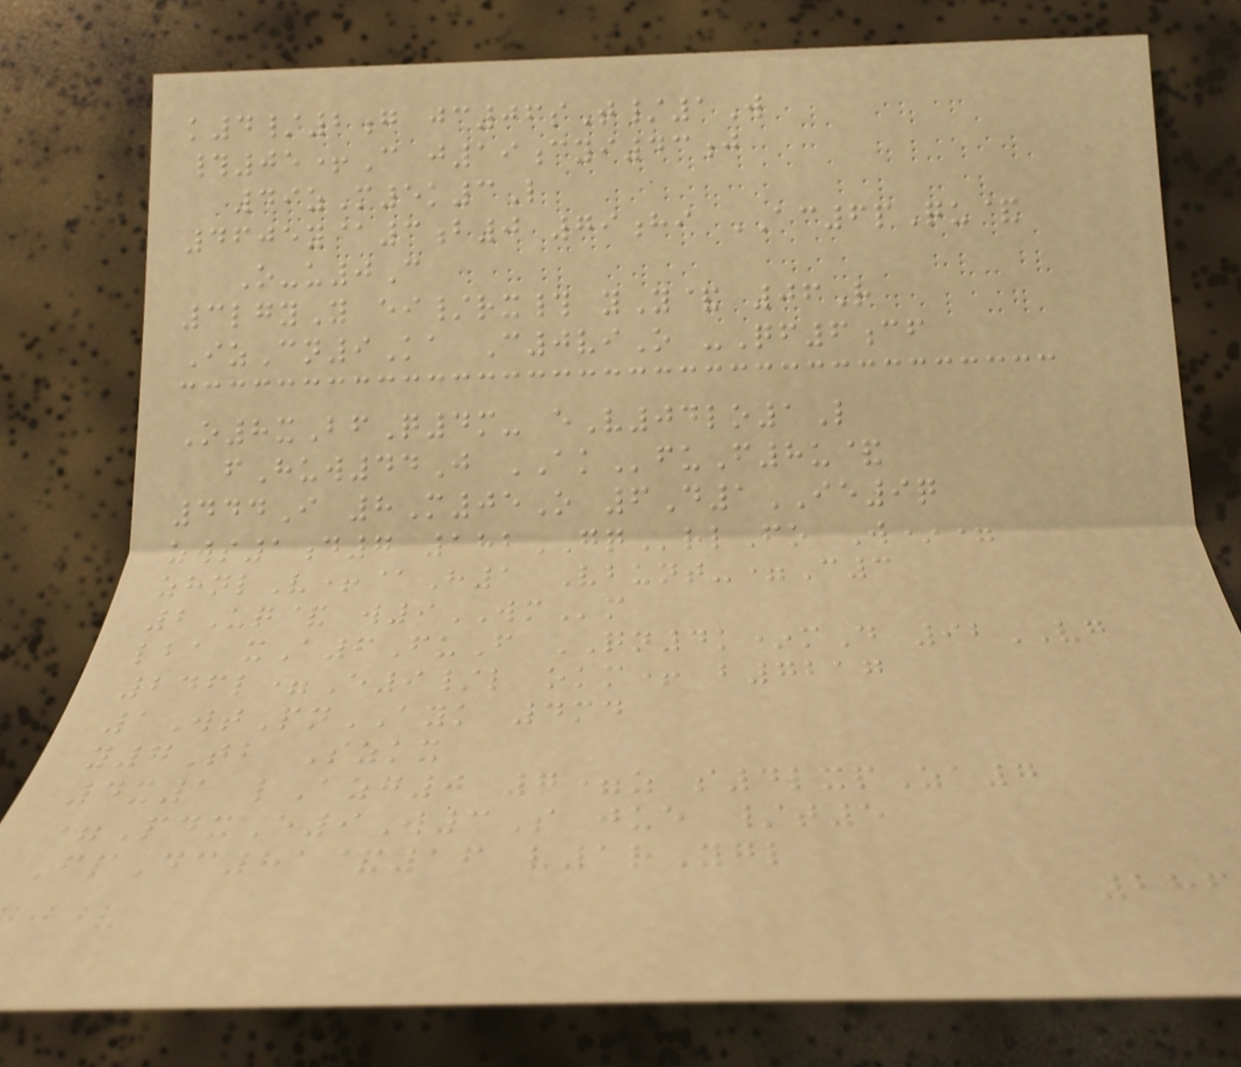k4/2g jc06sT/1W
#05+C j19cyi43j
49zM5k3L
4605y@3b0 79hi AC6pQu&
O-u0C
3lgyY ei/rx# yY& 06R
IzCn9Ka C0viO -Qf6cf
O8xBfQ4m- eV04lo1L
fHuw44J AKfuF8u&
444I 8M05O 6D1IE9q
zws1d7 182GQrlFo W*=
zhnlV+@H1 Vbunt-=C3
2Uq& w9WMm
lba xA6FuF QN4k*mD 92VG
246l=E9/l okm+ b7217
1WtPnAYK 4md
y7Tb Szkx
4x1 lAzg0 7=z s4lxpZa7
=PdxE9W3S jue /t5
FpDc81&16 v1rYgl
286
